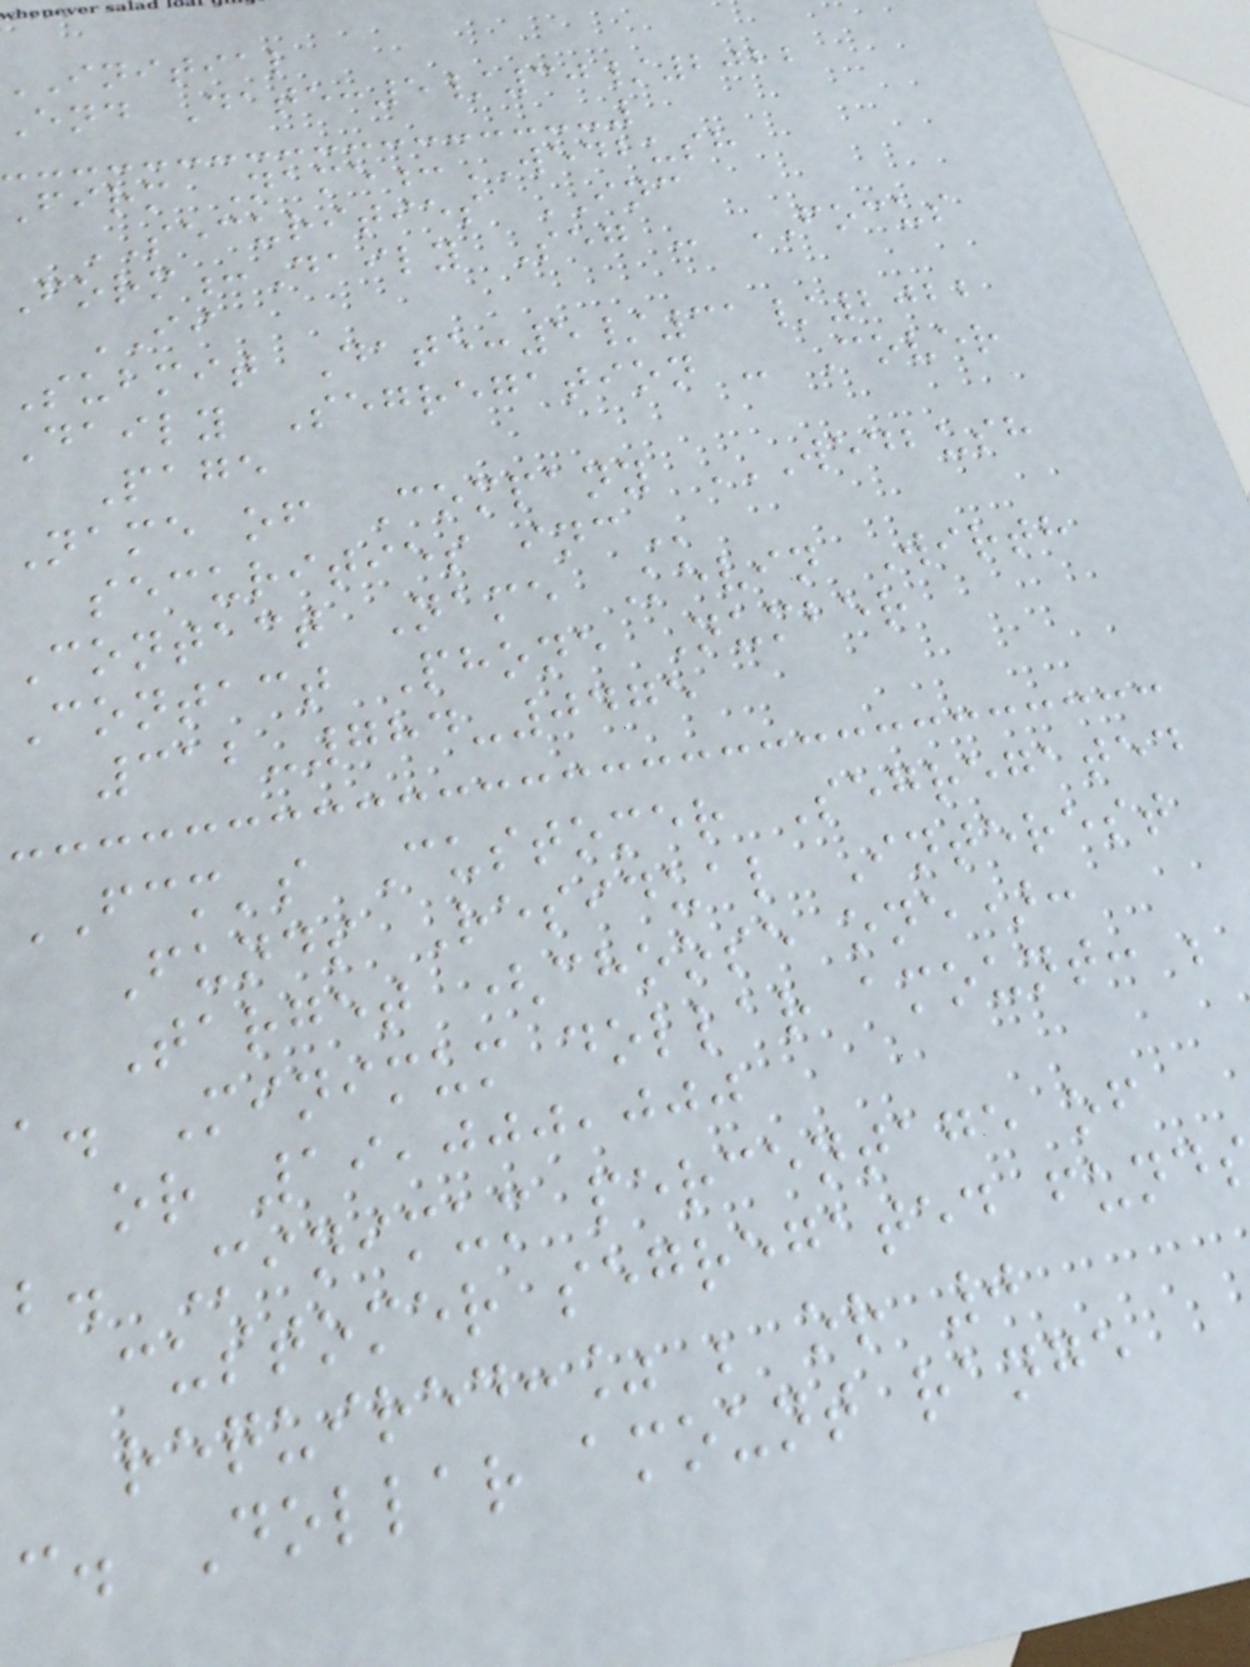initial
end Date:5/30/2022
Firm Name:WEDBUSH
SECURITIES INC
Form:Daily Seg - FOCUS
II
Submit Date:5/31/2022
Daily Segregation - Cover
Page
Name of Company WEDBUSH
securities
Contact Name Kevin Wirth
Contact Phone Number
312-784-0475
FCM's Customer Segregated
Funds Residual Interest
Target (choose one):
a. Minimum dollar amount: ;
or 19,000,000
b. Minimum percentage of
customer segregated fund
required:% ; or 0
c. Dollar amount range
